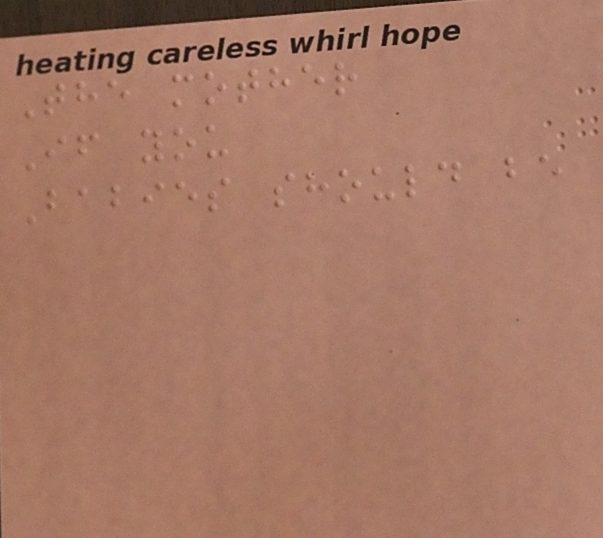The mother
If you
Babies should be
